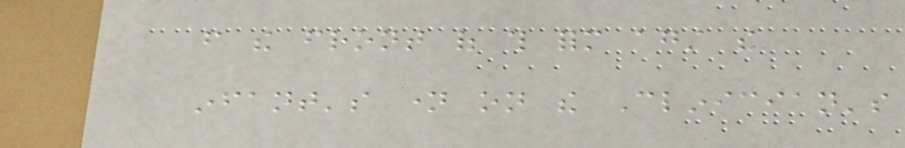from the front of this form against the
infant's name on the Clinician's
